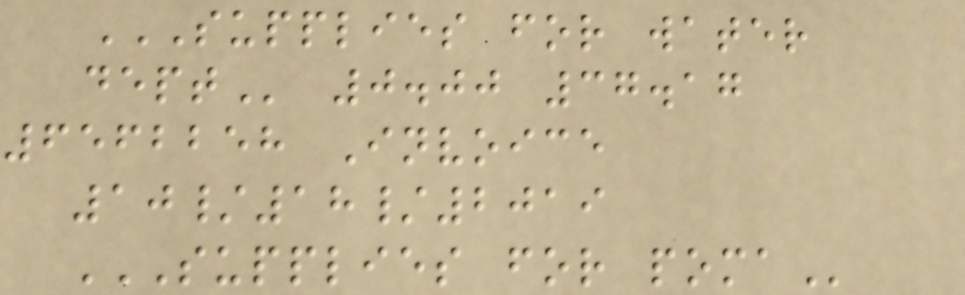SUPPLIES FOR WATER
DEPT 0.00 37.17
6562258 Invoice
10/18/2019
SUPPLIES FOR POMA
